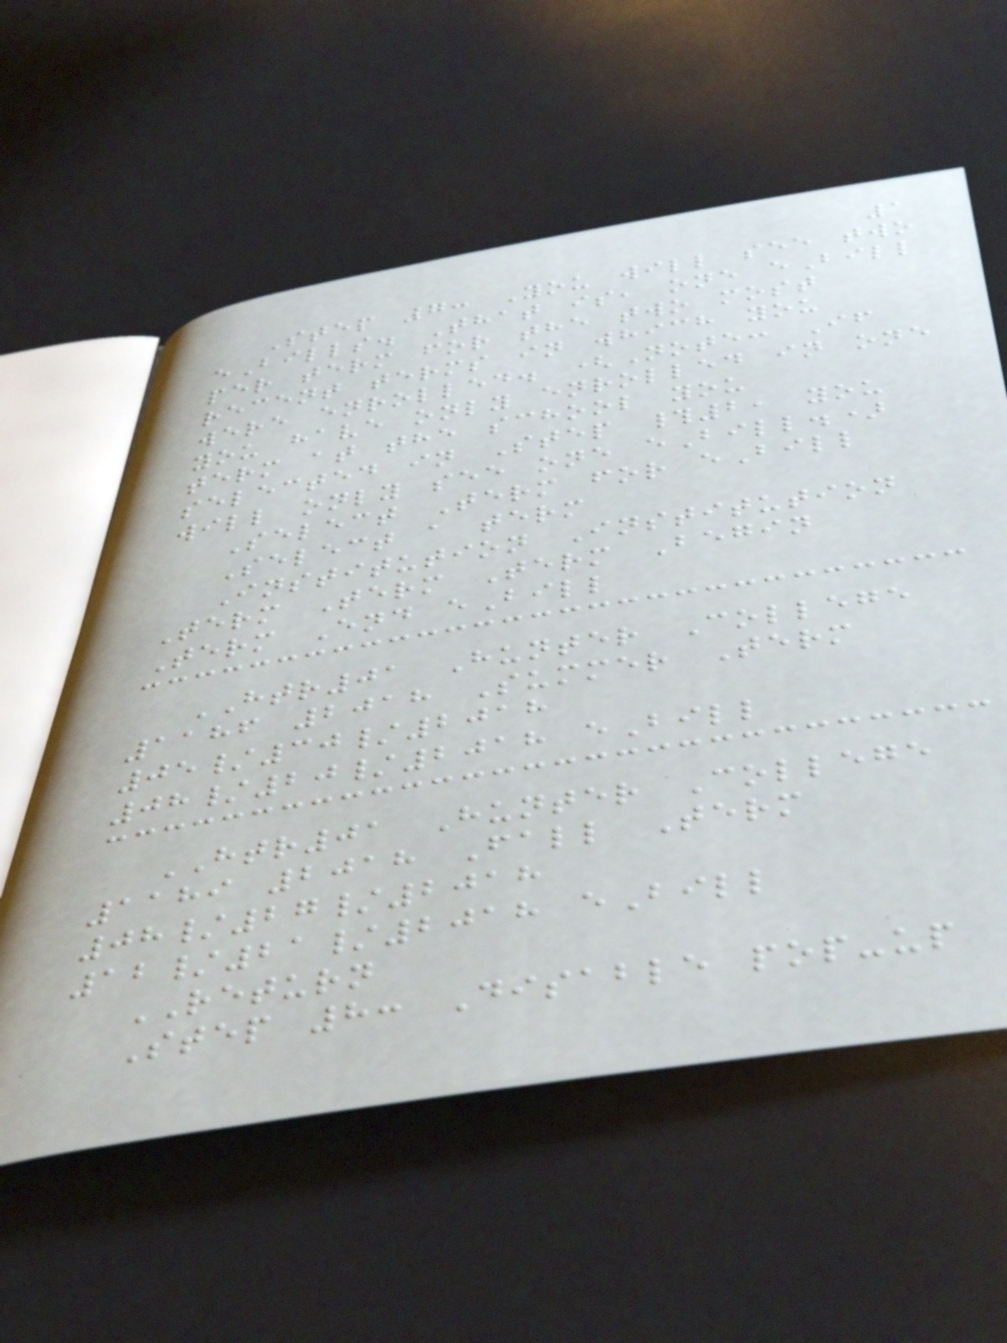1
Step 7: You will see two
eBills. That is, one eBill
per term for the two most
recent terms in which you
were enrolled. (Note: If
you have only enrolled in one
term at the school you
selected in Step #2, you
will only see one eBill.)
Select Term for eBill
Select a term
Institution Institution
Term Term Term Begin
Term End eBill
HTR01 Hunter College
1186 2018 Summer Term
05/30/2018
08/20/2018 eBill
HTR01 Hunter College
1189 2018 Fall Term
08/27/2018
12/21/2018 eBill
RETURN
Step 8: Disable pop-up
